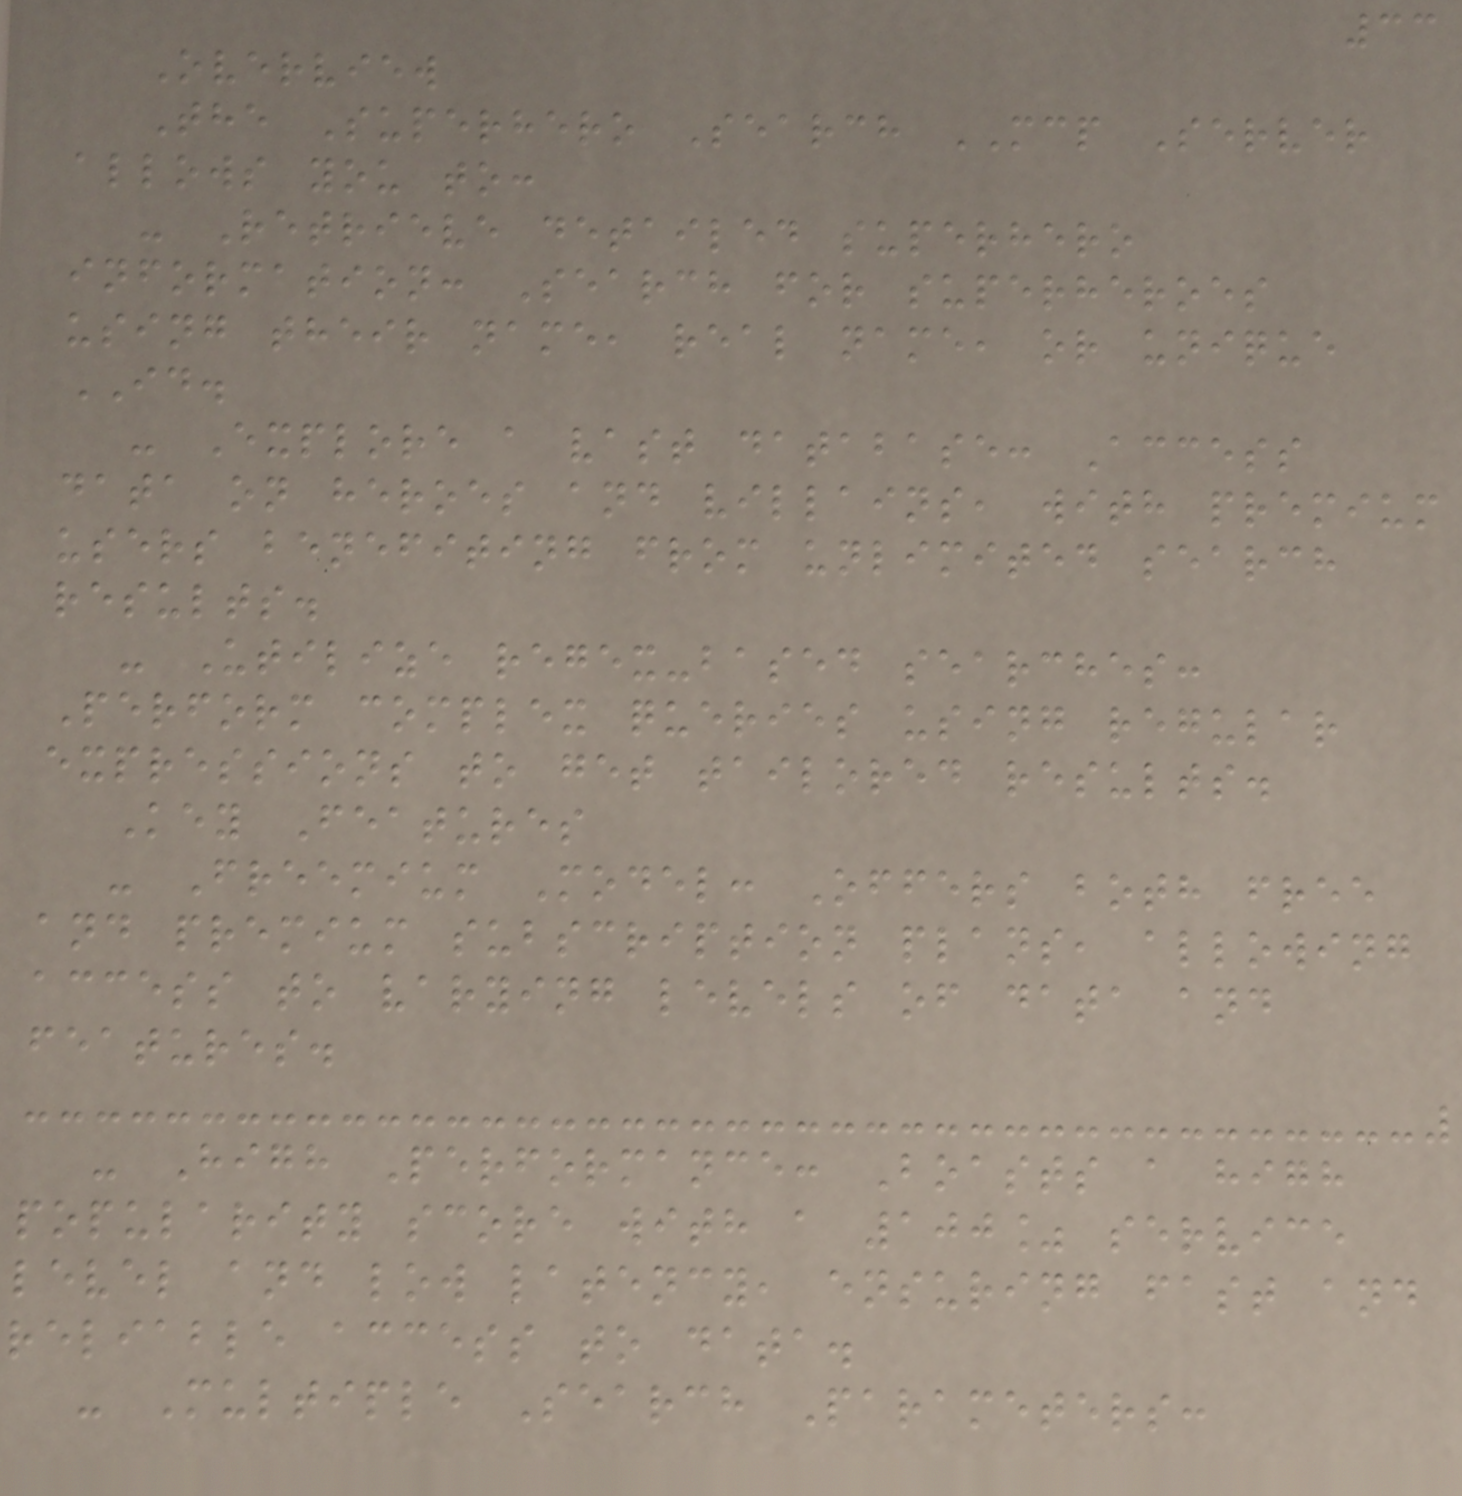33
Overview
The Superhero Search MCP Server
allows you to:
- Retrieve detailed superhero
information: Search for superheroes
using their name, real name, or unique
ID.
- Explore a vast database: Access
data on heroes and villains, with premium
users benefiting from unlimited search
results.
- Utilize regex-based searches:
Perform complex queries using regular
expressions to get tailored results.
Key Features
- Freemium Model: Offers both free
and premium subscription plans, allowing
access to varying levels of data and
features.
- High Performance: Boasts a high
popularity score with a 100% service
level and low latency, ensuring fast and
reliable access to data.
- Multiple Search Parameters:
